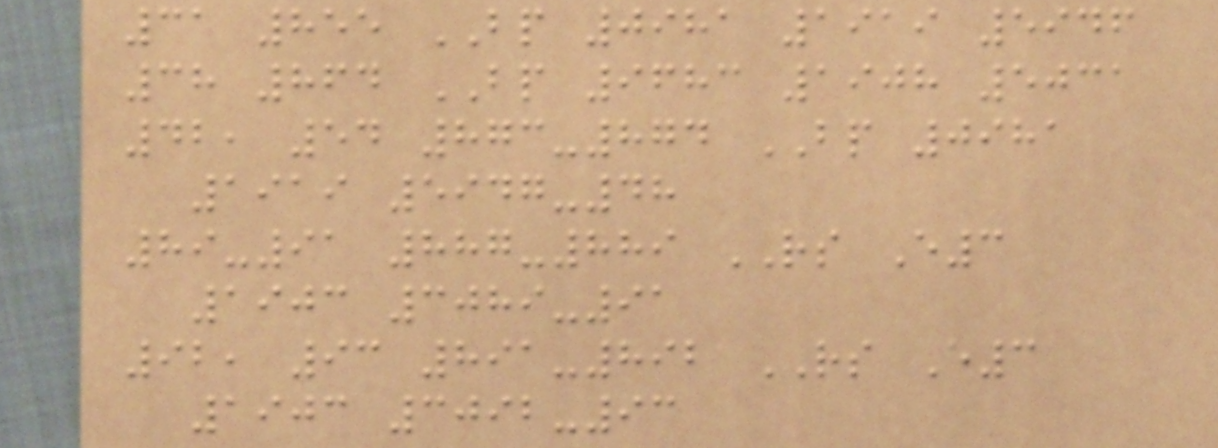31 855 BP 0981 1919 5946
38 864 BP 9683 1908 5031
42, 54 873-874 BP 0981
1919 5947-48
89-91 887-889 RS E3
1903 3089-91
92, 93 891-892 RS E3
1903 3092-93
